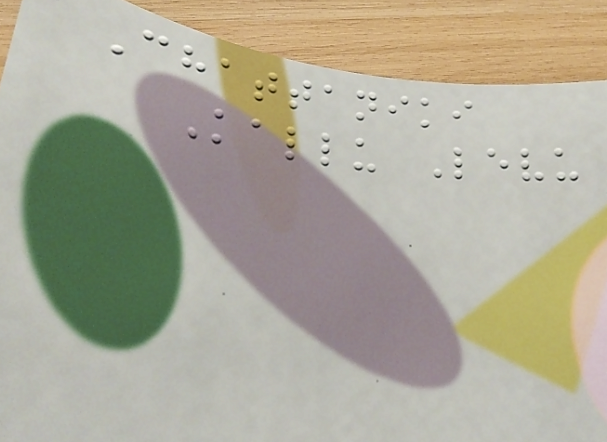Chattaniki
Kallu Levu
